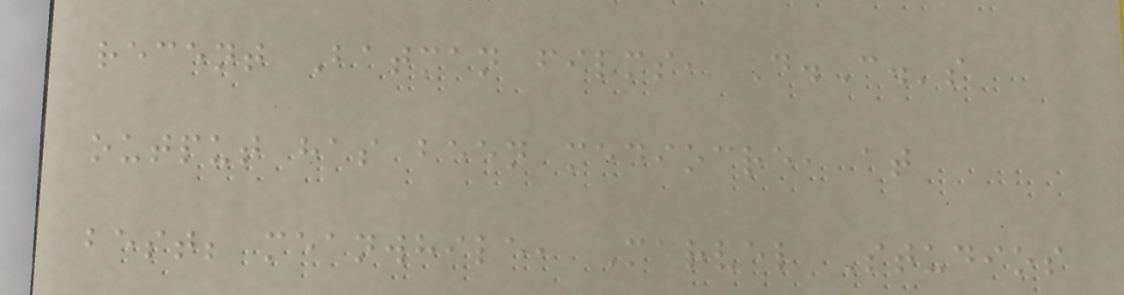recent Batman films, D.C.'s
output has been mediocre, at
best; meanwhile, Marvel Studios
